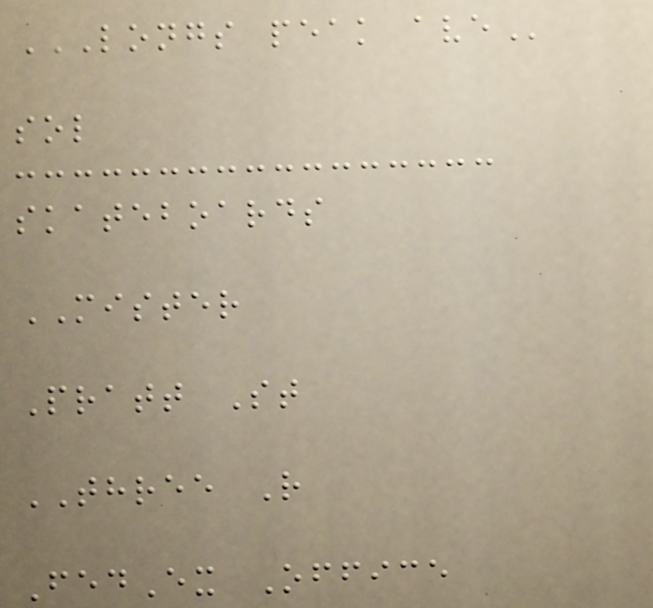LONGS PEAK AVE
sol
skateboards
MISTER
Pratt St
THREE R
FedEx Office
